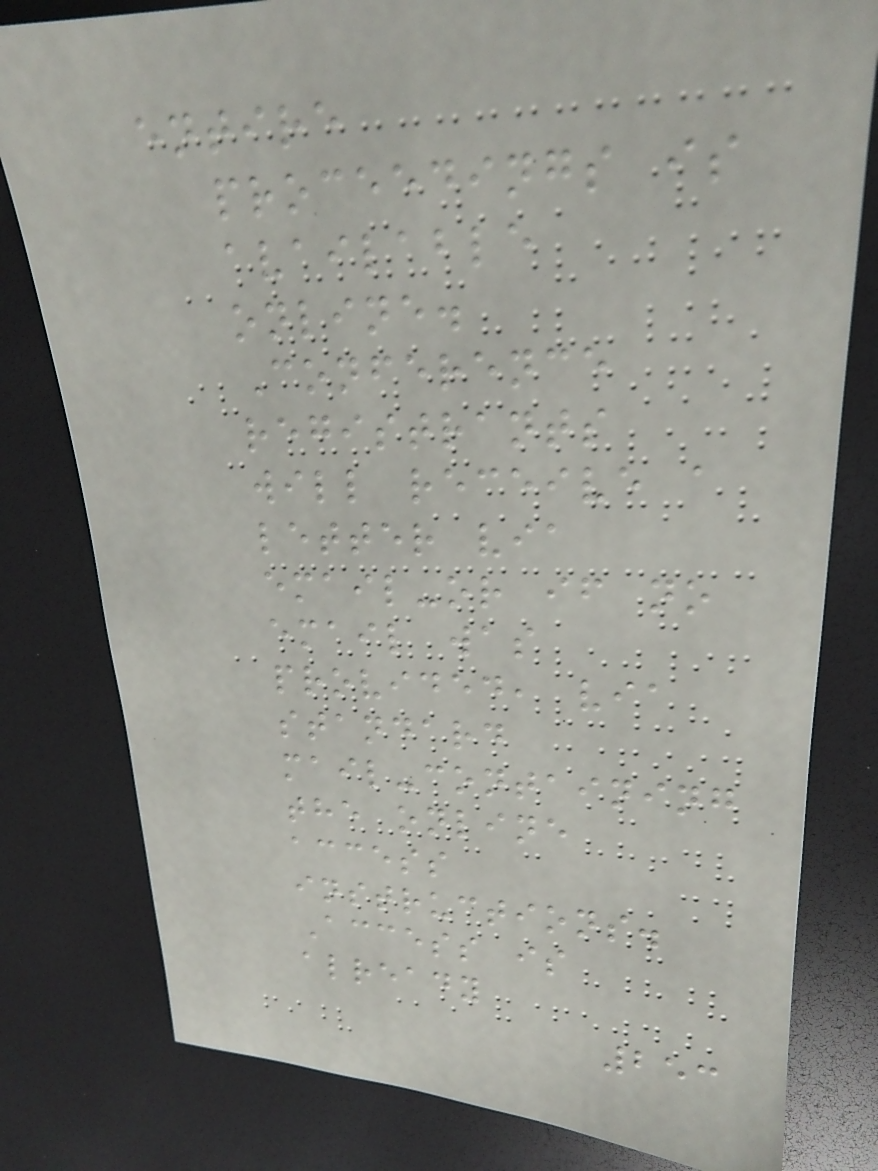entire
proceedings is
available
online.
Conference
registrants
will receive a
letter via
email-or if no
email was
provided, via
standard
mail-containing
the online
access
instructions.
Access is
already
253
